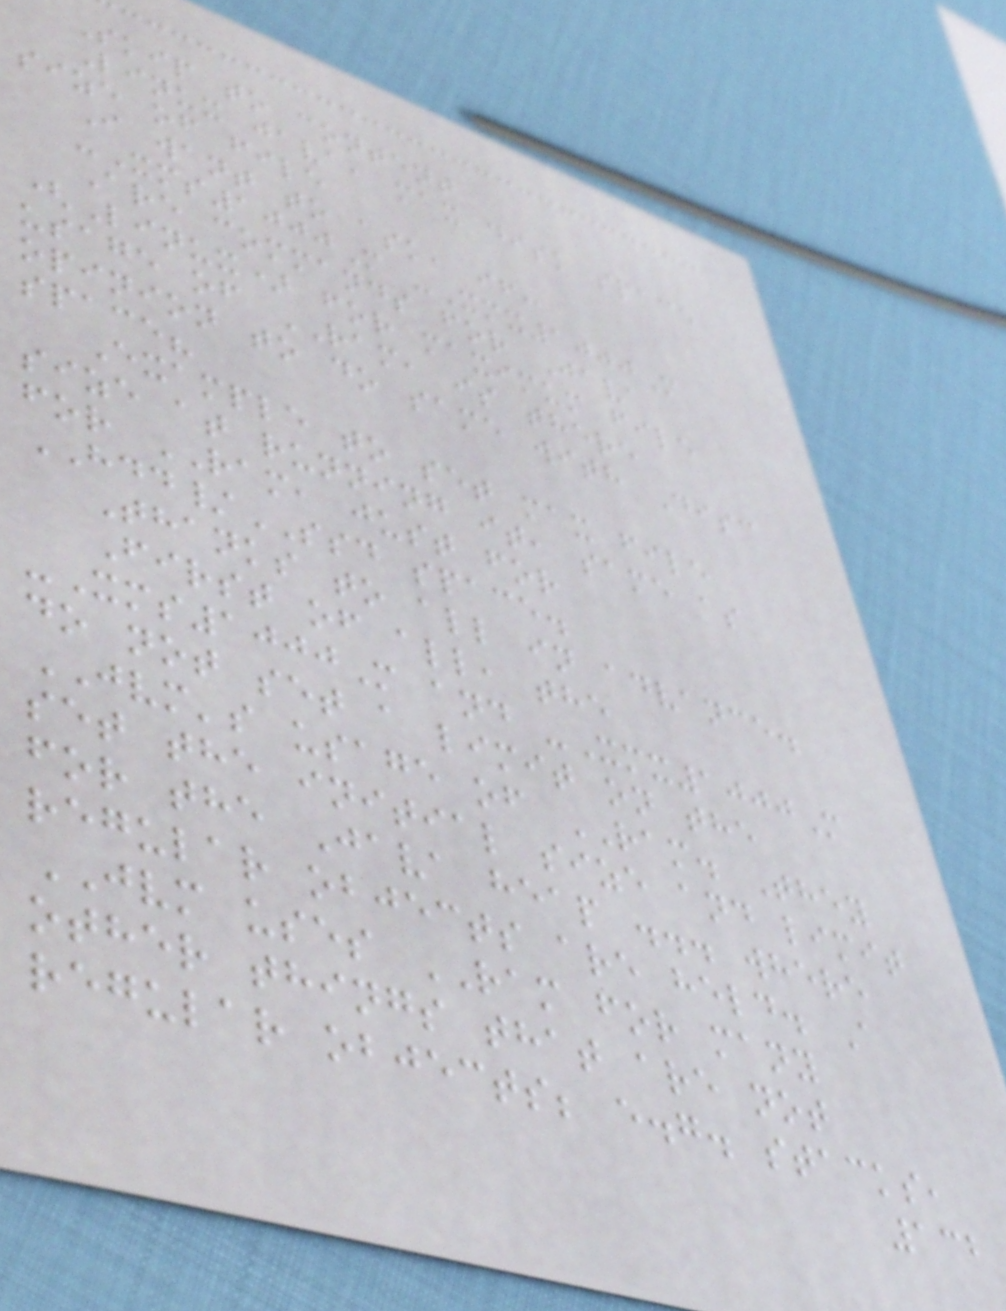Skip to content
Linux java, max disk space
size of file
I want to ask, if:
-Xms1000M -Xmx1000M
Are commands for Java
(Linux) for maximum file
usage of RAM, is there
opinion to do same with Disc
space?
Example to set max file
size at running it, same as
for RAM, just for
HDD/SSD space.
Thanks to all in advance.
First of all, the
-Xms1000M and -Xmx1000M
do not set a limit on the
JVM's usage of RAM. They
set the initial size and limit
for the Java heap ... where
regular objects are held. A
JVM uses RAM for many
other things that are not
regular objects; e.g. stacks,
132
